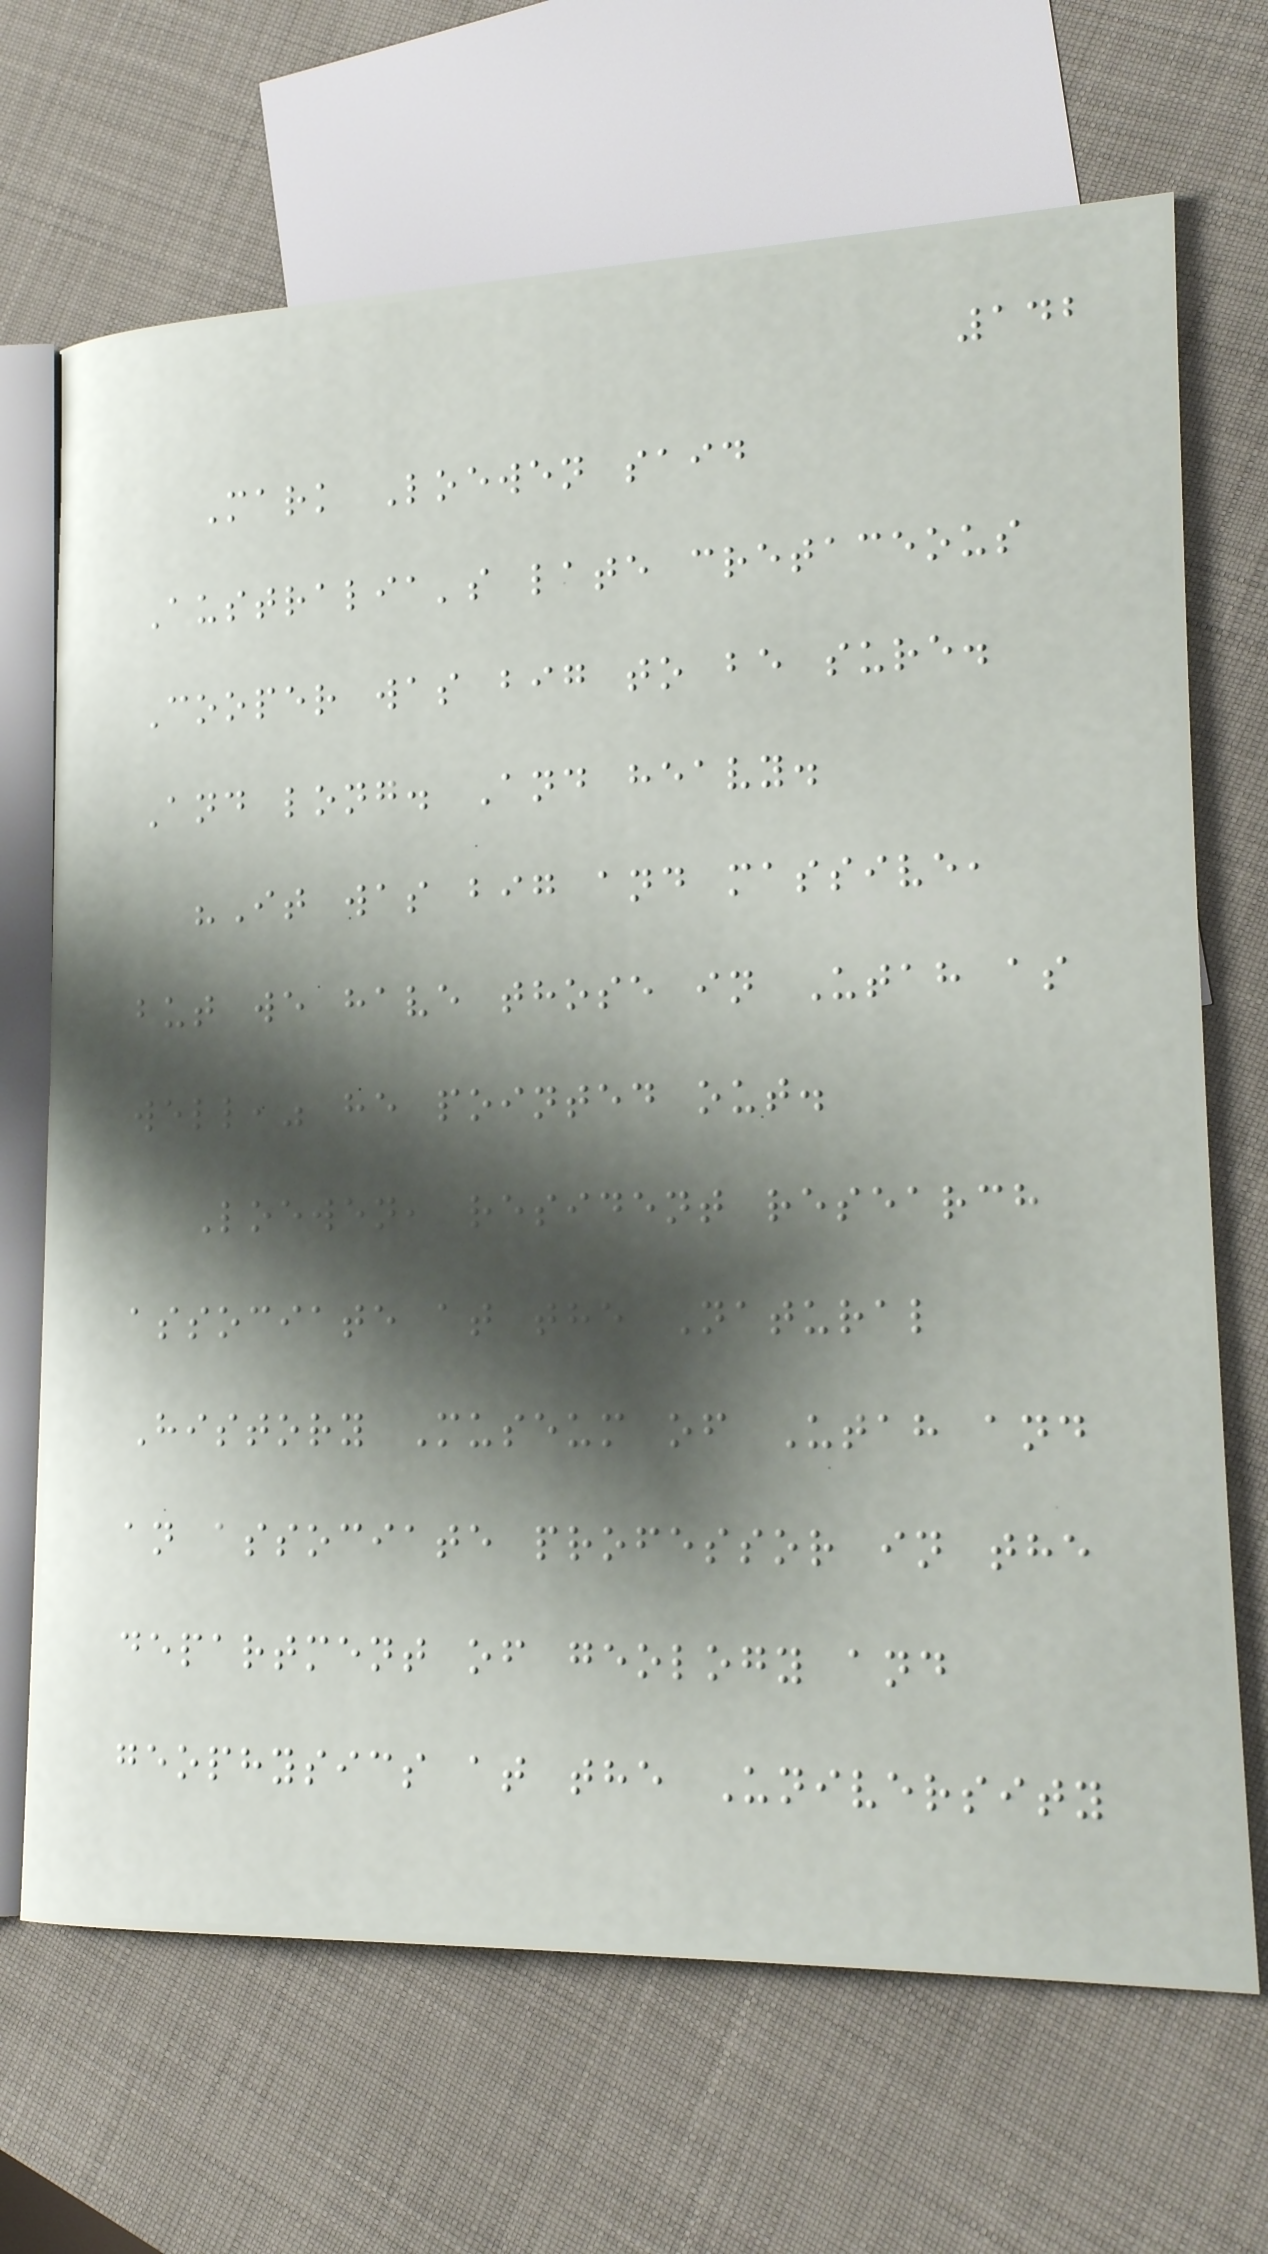142
Mark Loewen said
Australia's late cretaceous
Cooper was big to be sure.
And long. And heavy.
"It was big and massive,
but we have those in Utah as
well," he pointed out.
Loewen, resident research
associate at the Natural
History Museum of Utah and
an associate professor in the
department of geology and
geophysics at the University
